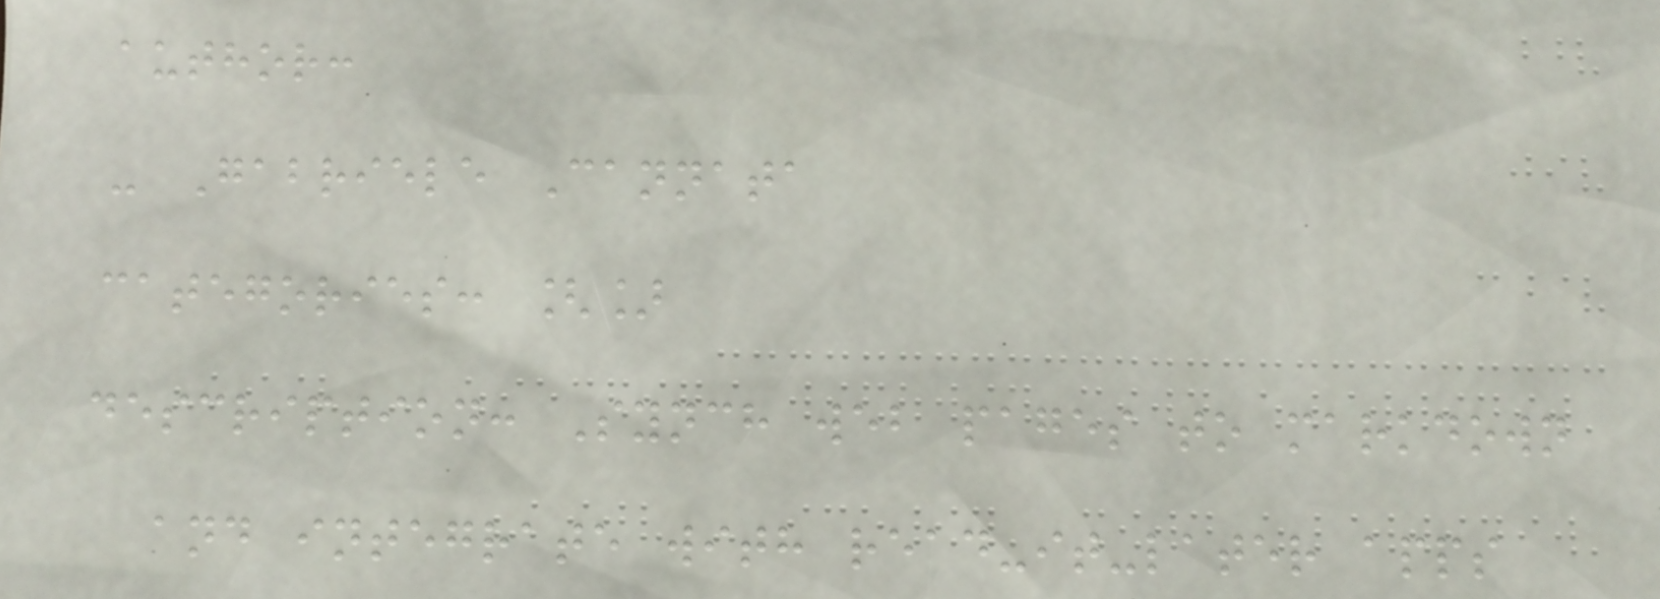author:
- Gabriele Cannata
categories: []
description: Synch web pages to markdown
and integrate with read-it-later apps
